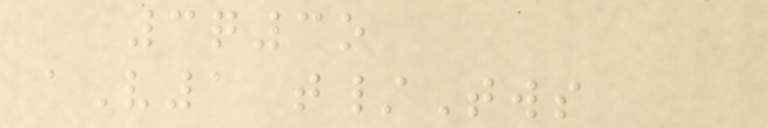3q3o
aV1 t/Tws
